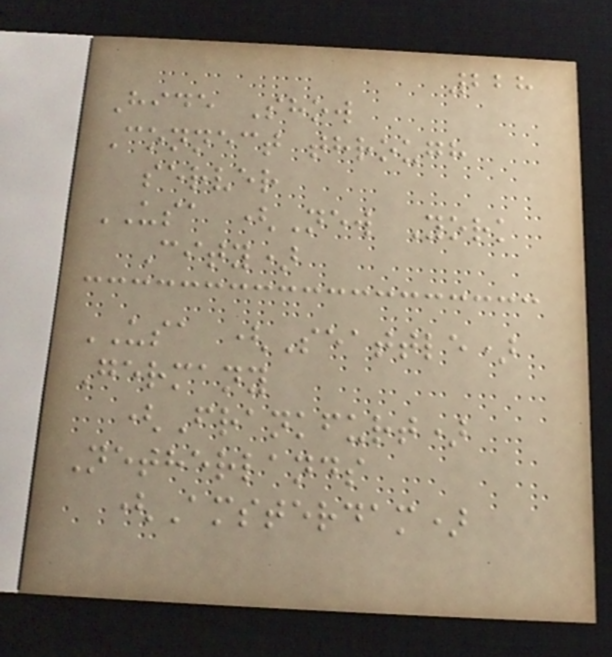228
Hide Show
Connect through
server
USA (New York
City)
USA (Seattle)
Germany
(Frankfurt)
Netherlands
(Amsterdam)
